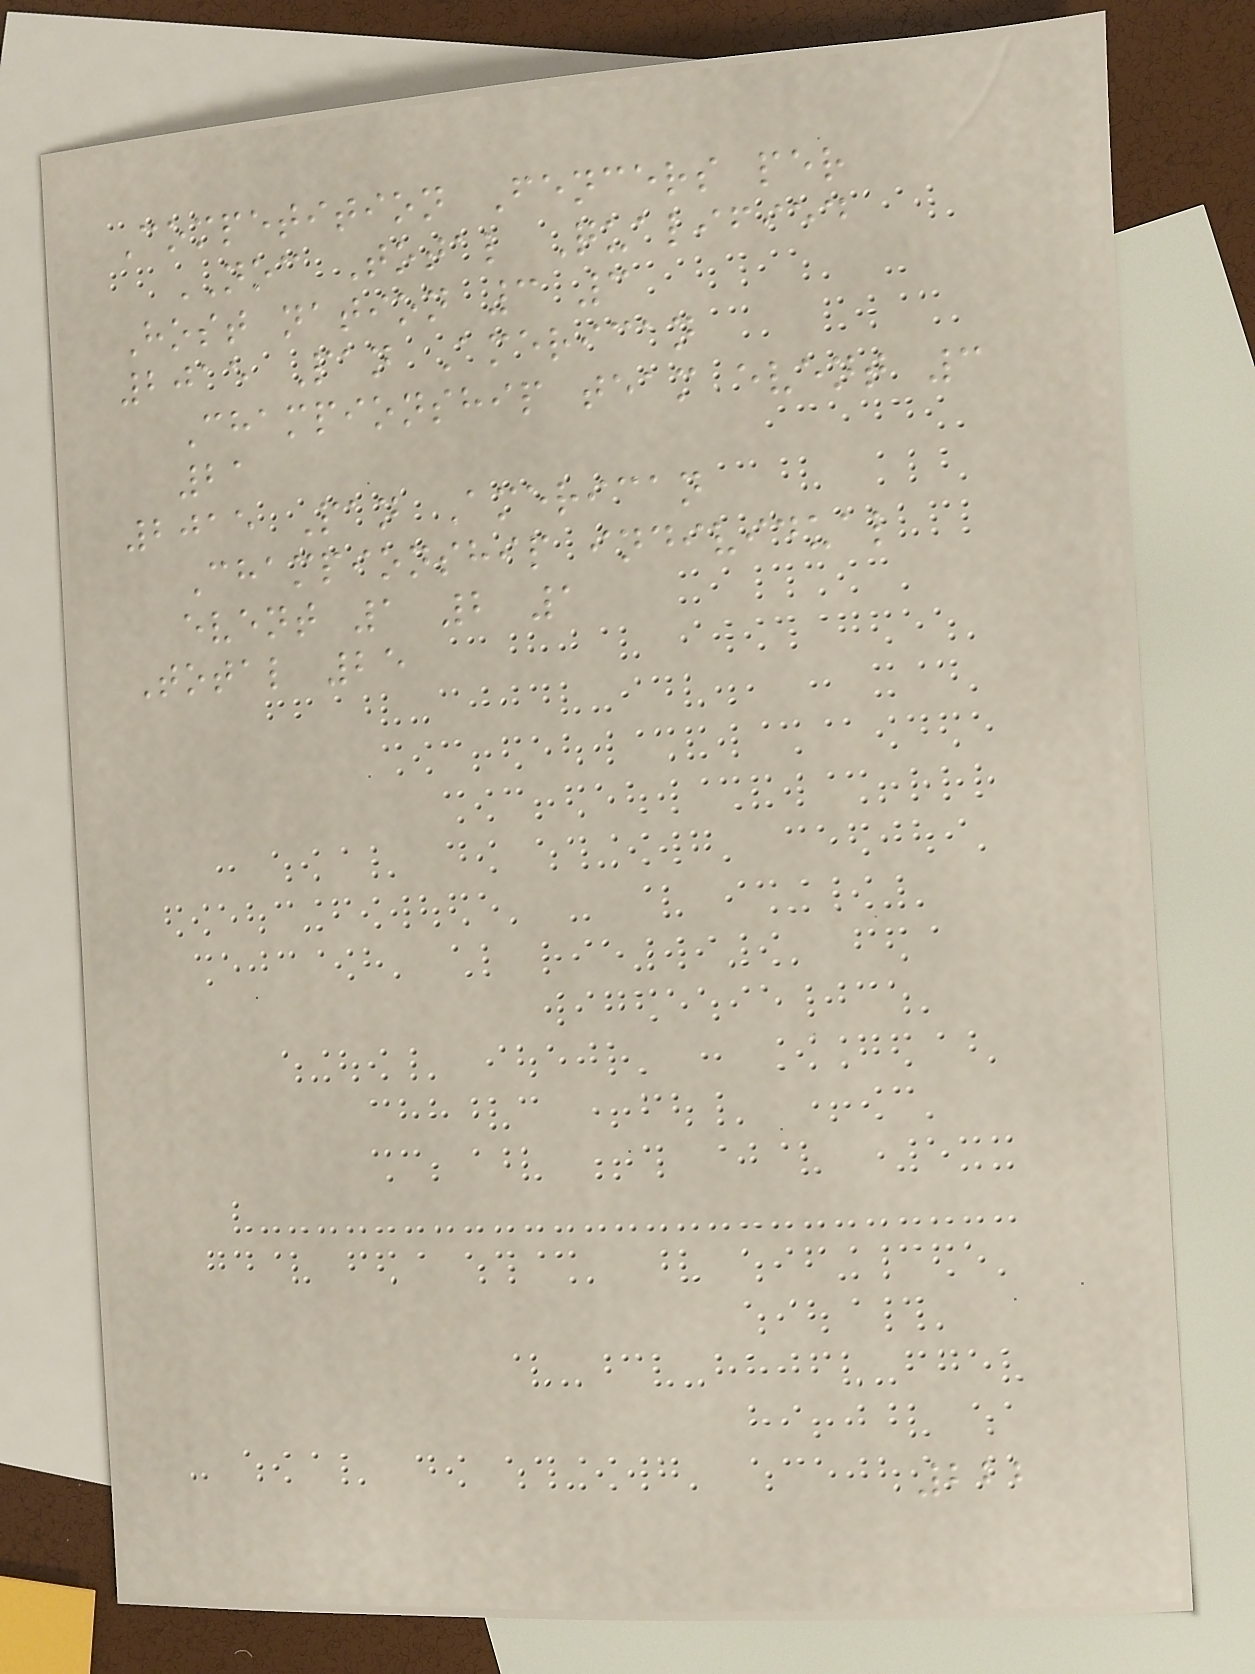Competition Fencers per
NOC Total Qualified
Host nation 3 3
2015 Pan American
Championship team event 3
21
2015 Pan American
Championship individual
event 1 2 1
Total 25
222
